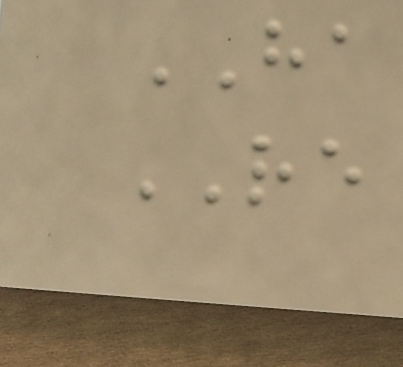HA
RE
